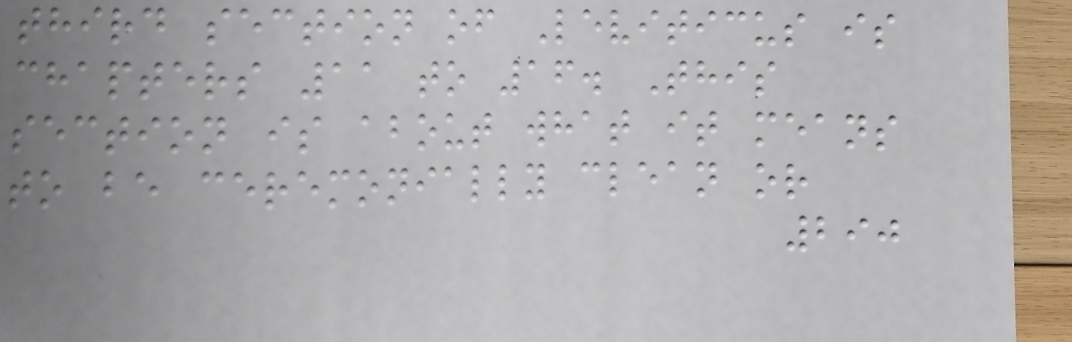third section of Leviticus is
chapters 11 to 16. This
section is about what it means
to be ceremonially clean or
290
